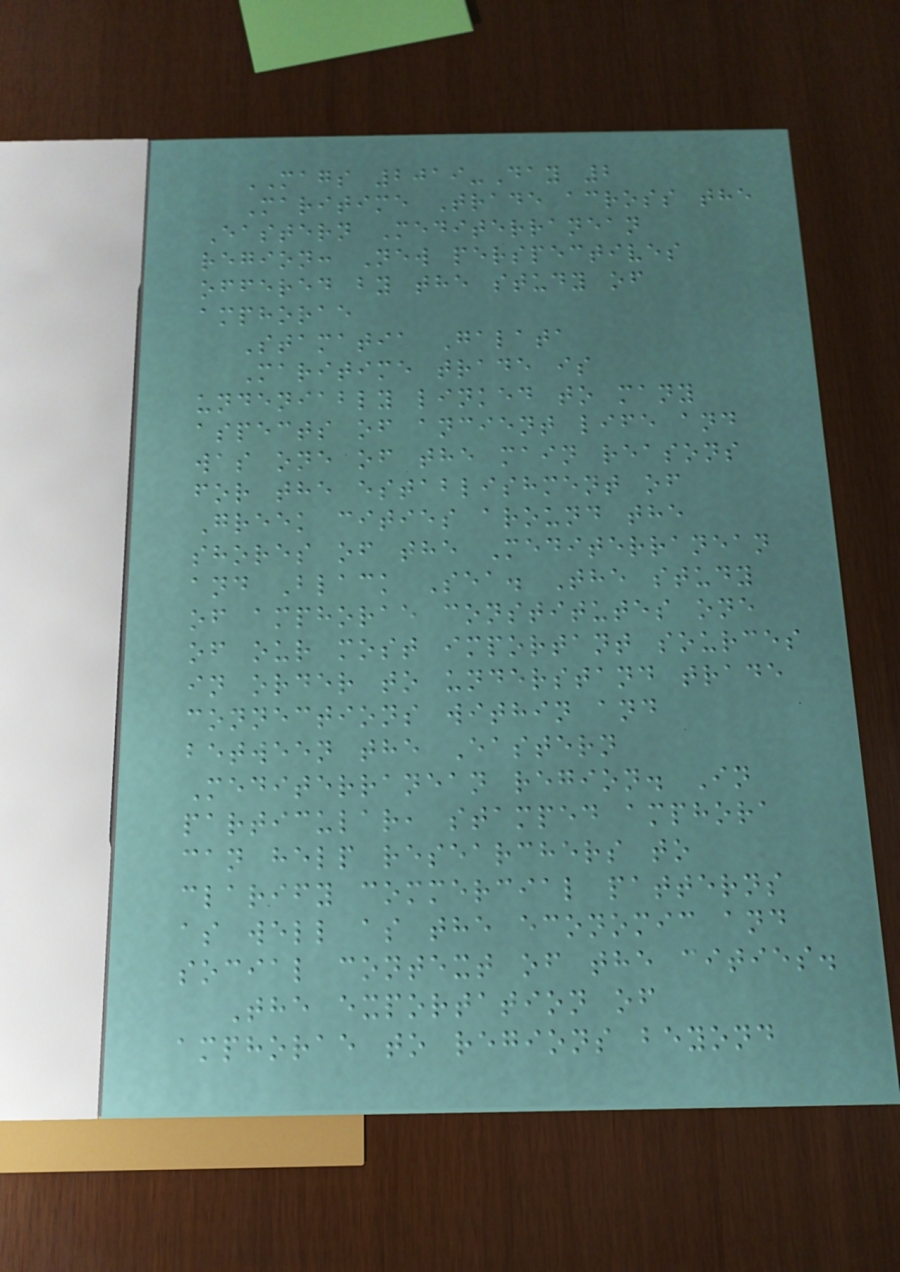MAGS 2019-Day 2
Maritime Trade across the
Eastern Mediterranean
region: New perspectives
offered by the study of
amphorae
Stamatia Galata
Maritime trade is
undeniably linked to many
aspects of ancient life and
was one of the main reasons
for the establishment of
Greek cities around the
shores of the Mediterranean
and Black Sea. The study
of amphorae constitutes one
of our most important sources
in order to understand trade
connections within and
between the Eastern
Mediterranean region. In
particular, stamped amphora
can help researchers to
clarify commercial patterns
as well as the economic and
social context of the cities.
The exportation of
amphorae to regions beyond
